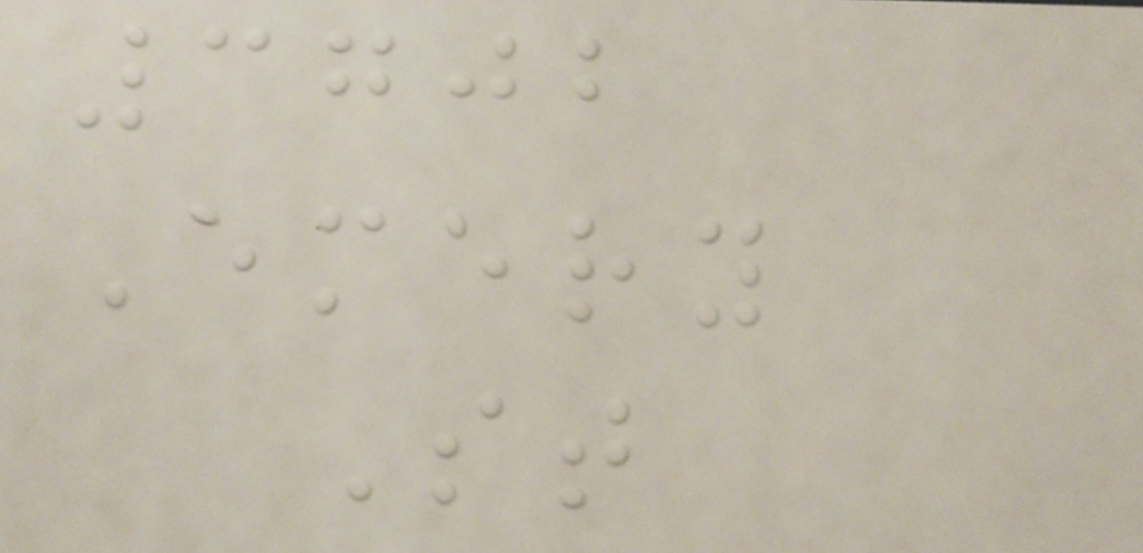3702
Emery
St
